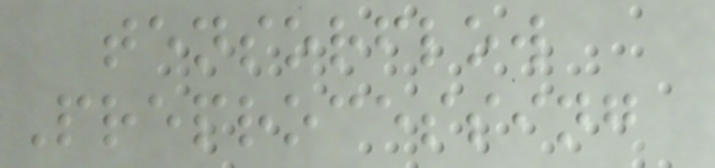tensorflow
Preprocessing
